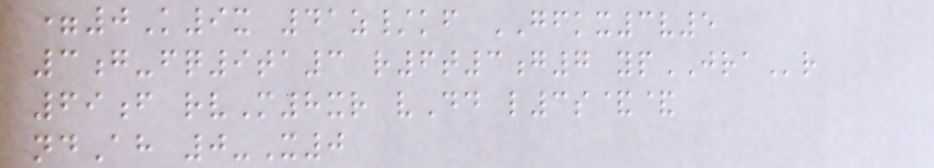=0K9x 41z/kf GFKX3v5
3g-fq9ta3 r6t3g7 ypJRAr
69f rvM8xr vDd l3s&&
ndAh 0-X0
